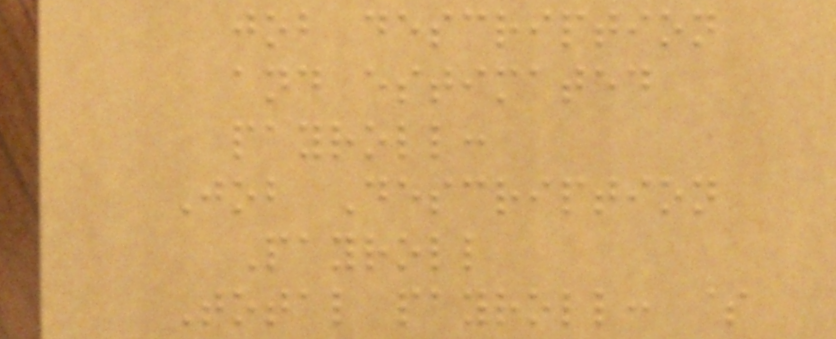job description
and estimated
payroll:
Job Description
Payroll
Total payroll: $
